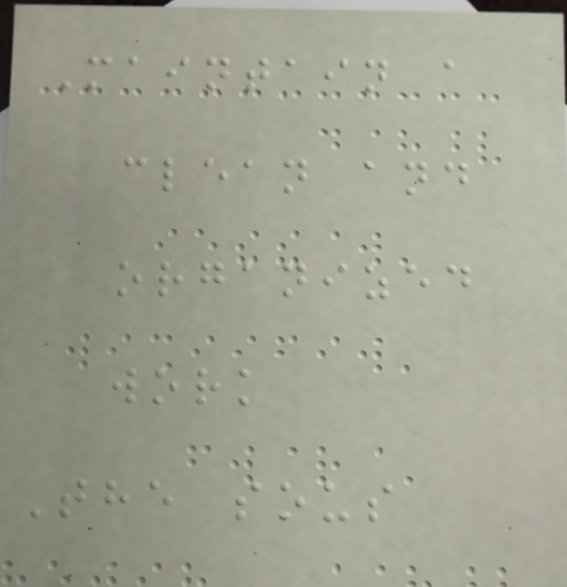Maintain a
clean and
organized
work
The sous
